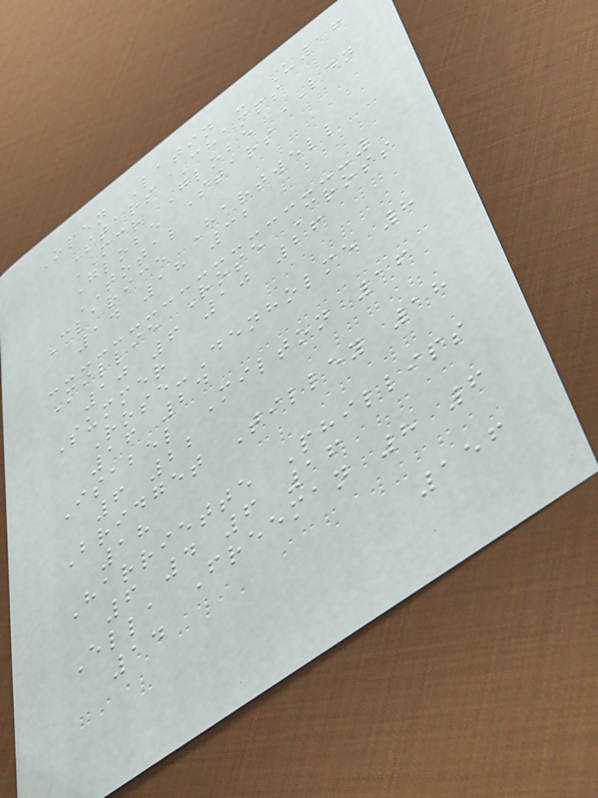Open Latin - U16
Stars Champs
MCR Globe LDN
Globe Stars
TOTAL
Clarice Hartwell
14 18 32
Millie Rose Cross
10 6 10 26
Summer
Rose-Denholme 8
16 24
Isabel Milton 16
6 22
Bridget Tilley 18
18
Harriette Phillips
6 4 6 16
Ella Freeman 8 6
14
156
